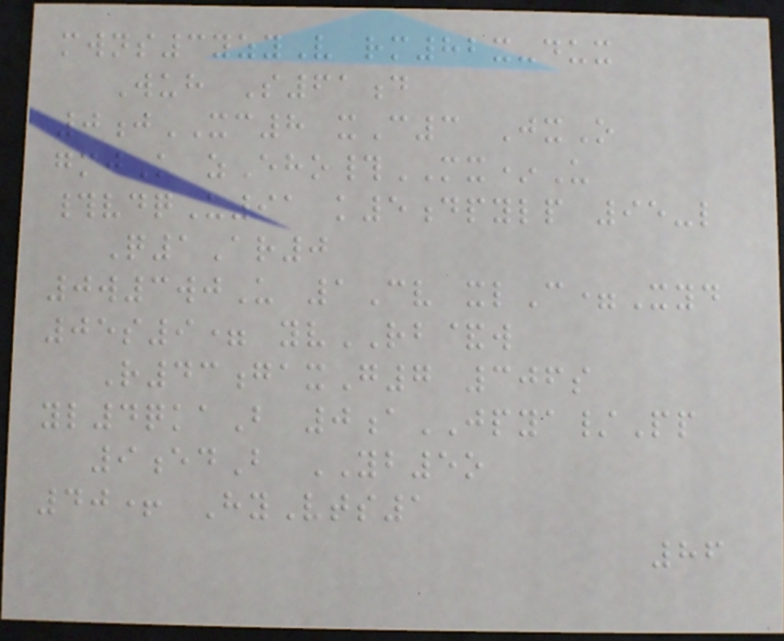mwns3yzyV rm82x-dux
Wuh S61d
0jXC8 xC3 JxO
gmjK zEho#MX*U
#vdqU91 k5dpylp 95-l
Q1Ar0
0w3wjU 1Cv xlC=Xyd
05s9= yvRB&w
R43gaxG7 306s
yl4qkaB 0aJPYA/Pp
9edB YB5o
40+ HyVts1
86
